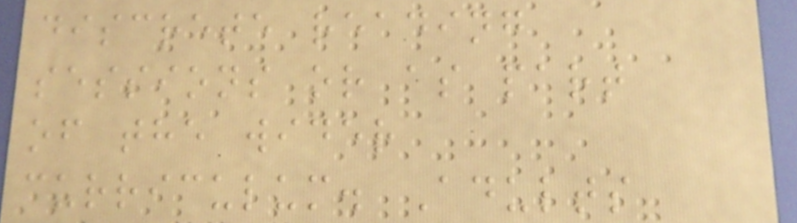discrete reading
sessions or as part
of the wider
curriculum. Adults
